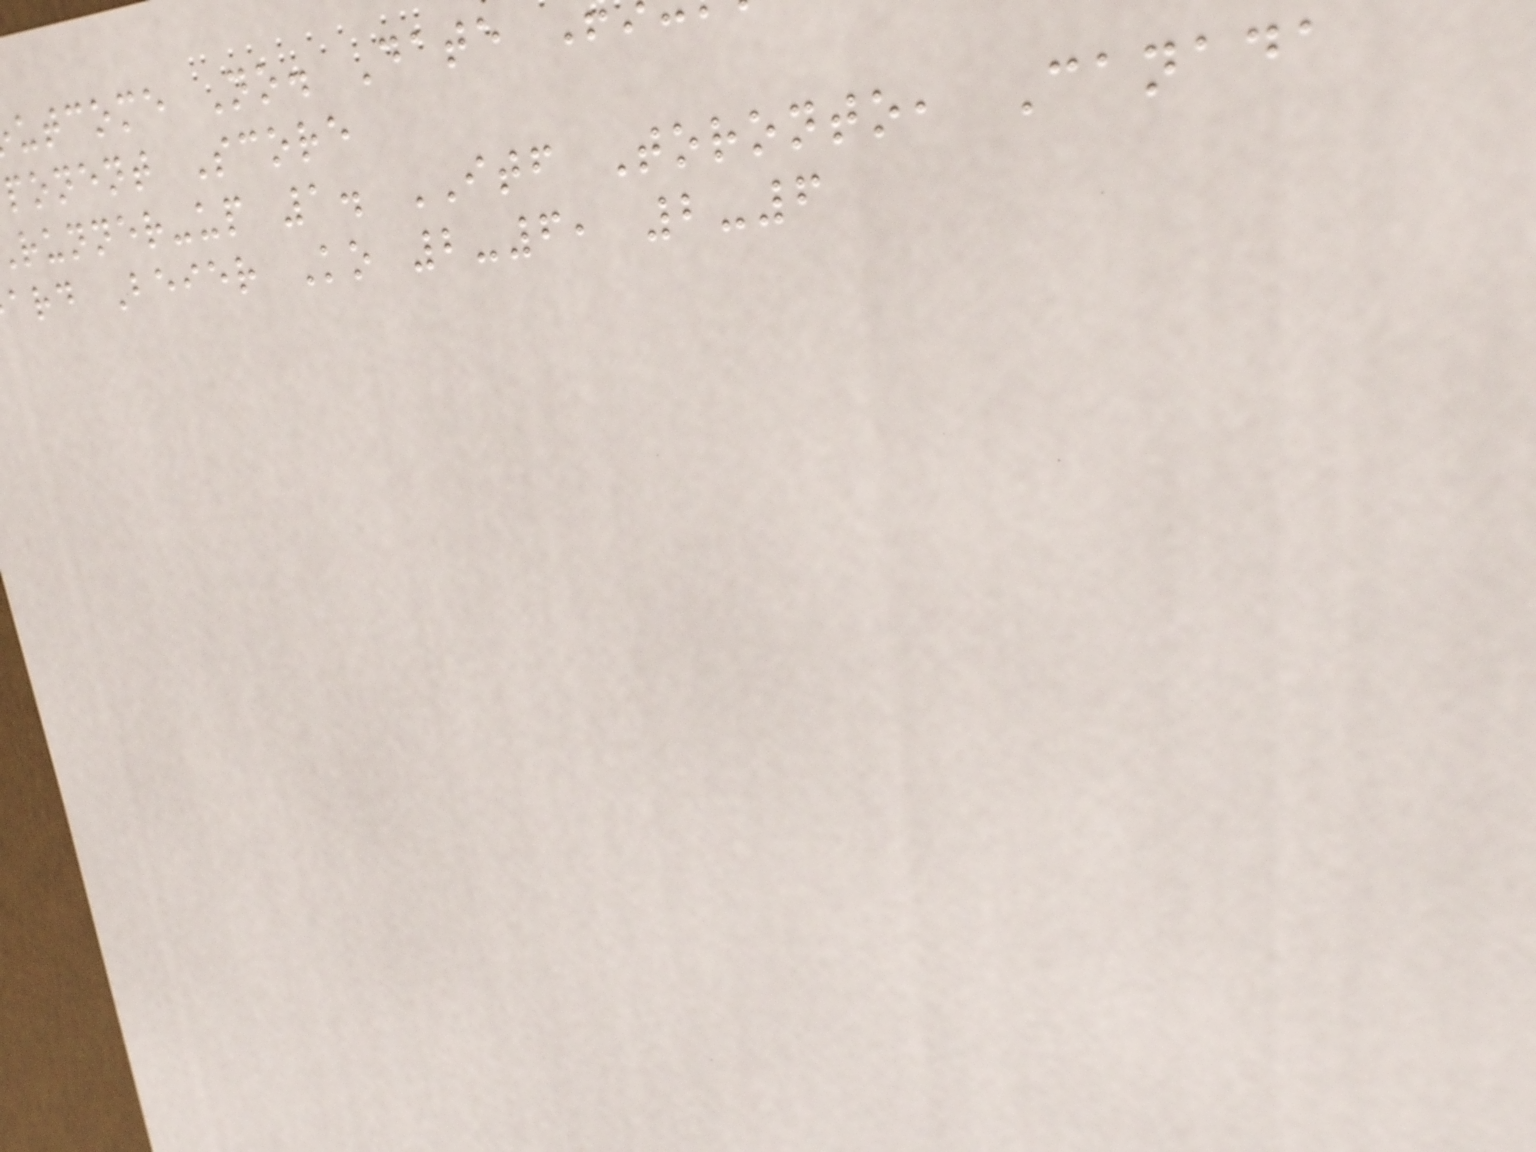utcome No. Date
ponent Score
runner-up 1. ITF Toronto, Canada
ard Beier Ko 2-6, 2-6
